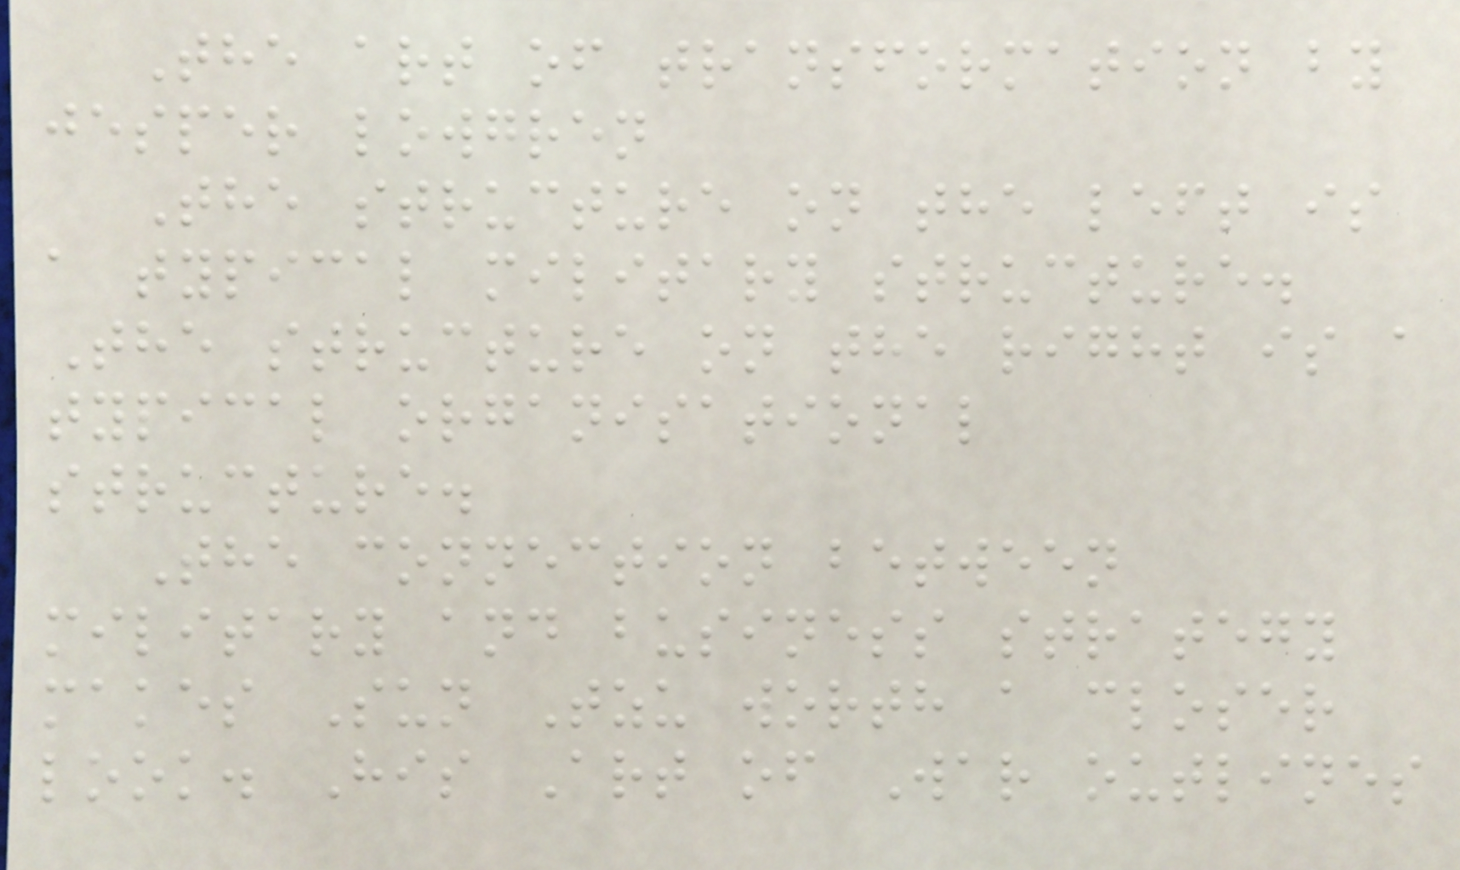The art of transformation by
jesper lowgren
The structure on the left is
a typical military structure.
The structure on the right is a
typical organisational
structure.
The connection between
military and business strategy
makes Sun Tzu worth a closer
look. His Art of War outlines
